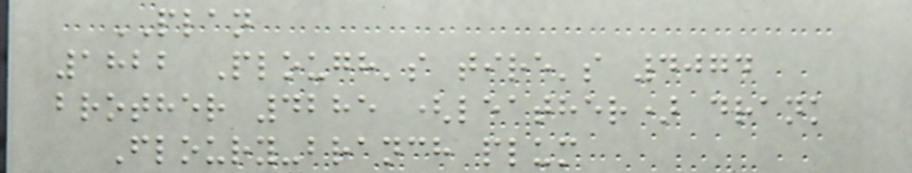PLAN
1822 Plough's tire's 4074
brother 4285 (leather) drank
Floury-branch plum
